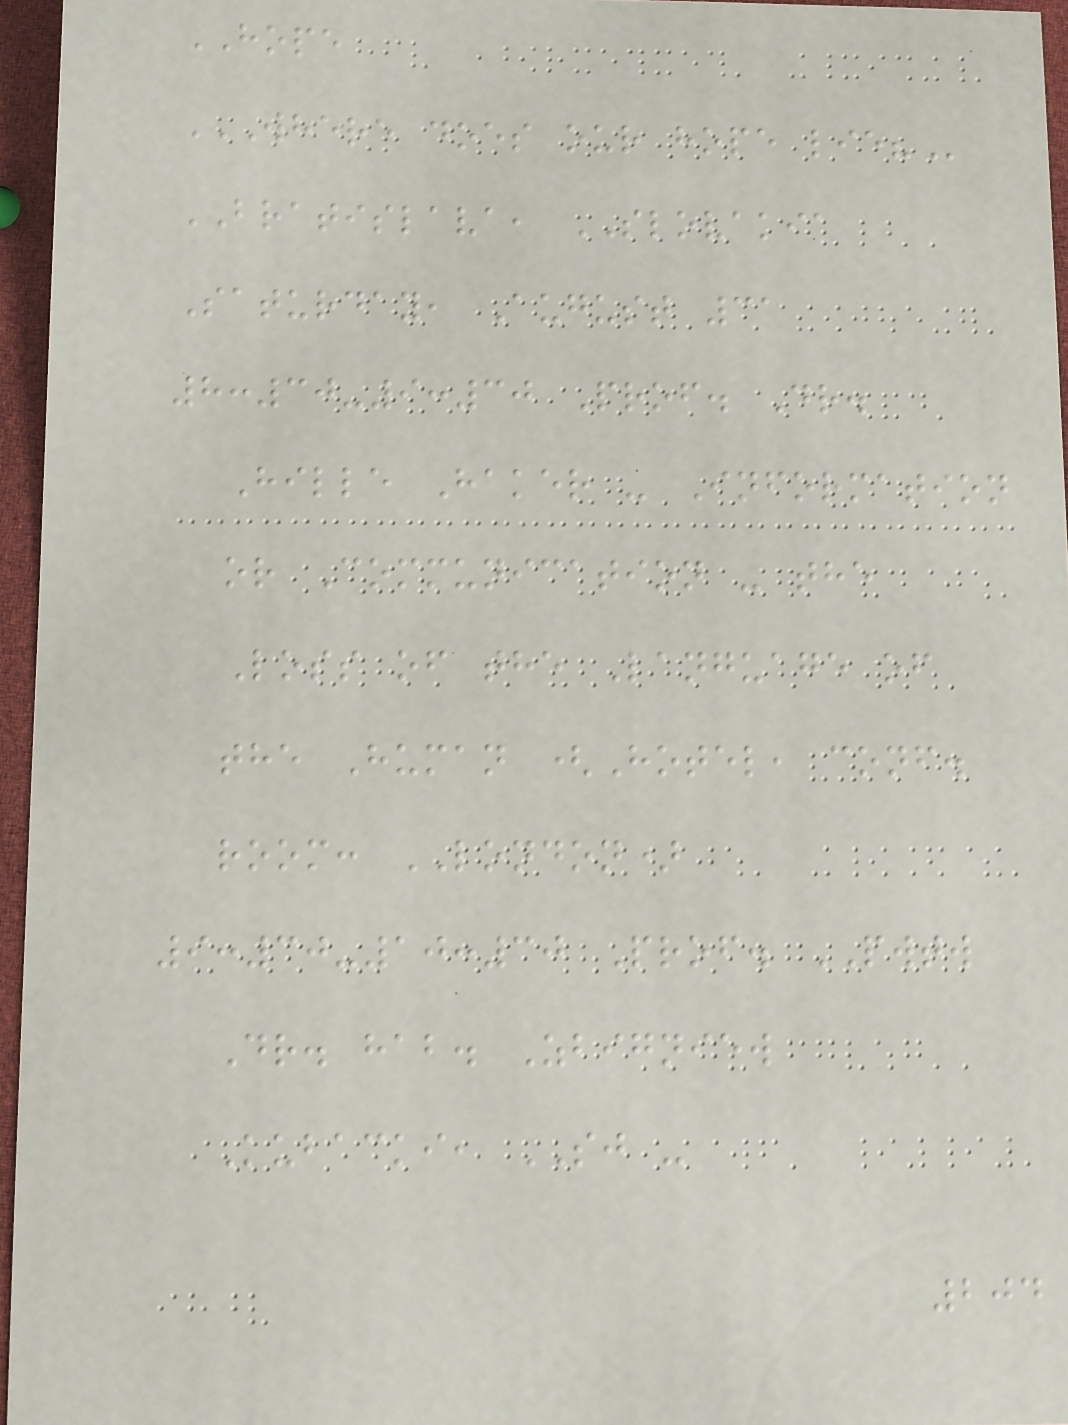HOPE
WHERE DOES OUR HOPE LIE?
BRATISLAVA, SLOVAKIA
Saturday, August 31
8:30-9:30 Prof. Dr.
Hille Haker - Information
or Communication - the
Loss of the Language of
the Human (Hotel, conf.
room: LONDON)
9:30-10:30 Prof. PWTW
Dr. hab. Zbigniew
Kubacki, SJ -
204
